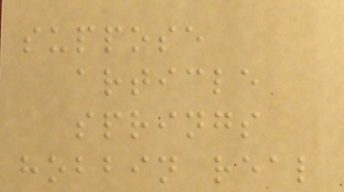suppose
article
springs
hobbin real
